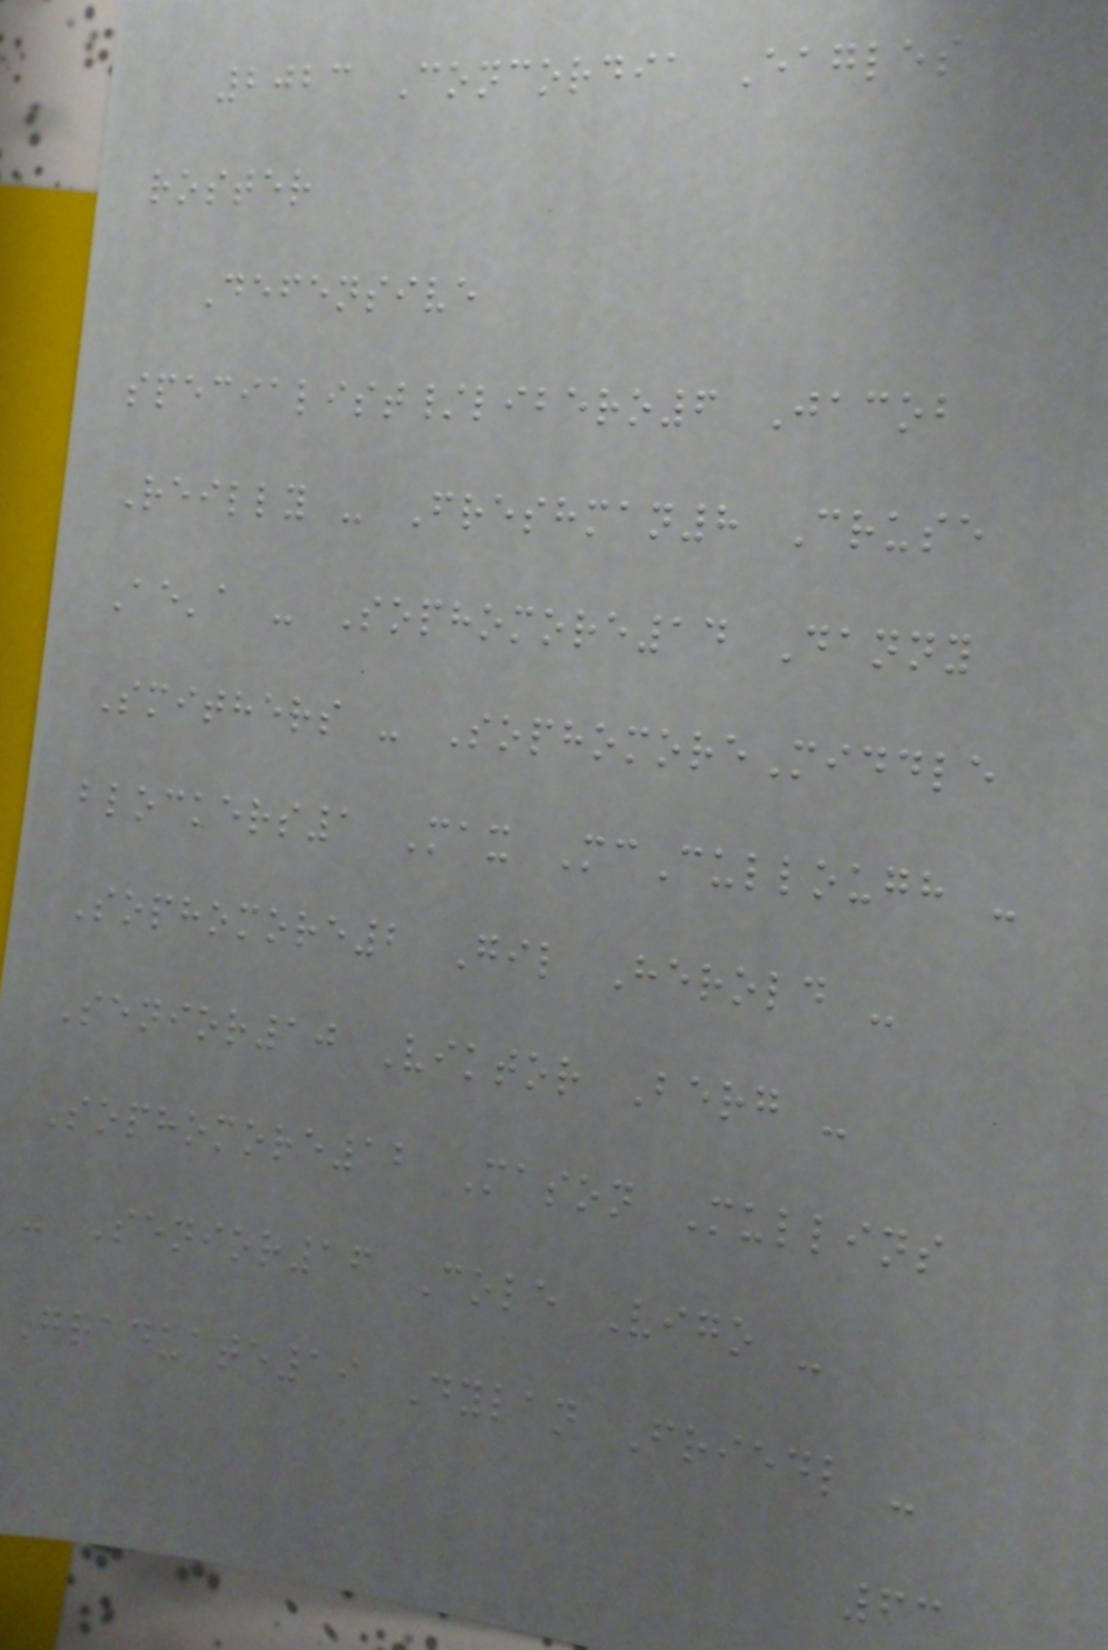2023 Concordia Eagles
roster
Defensive
specialist/libero6 Jacob
Reilly - Freshman8 Cruse
Ae'a - Sophomore14 Danny
Smithers - SophomoreMiddle
blockers1 Max McCullough -
Sophomore2 Gil Herold -
Senior10 Viktor Berg -
Sophomore12 Mason Mullins
- Senior16 Cole Vigo -
Graduate19 Dylan Friedl -
63
